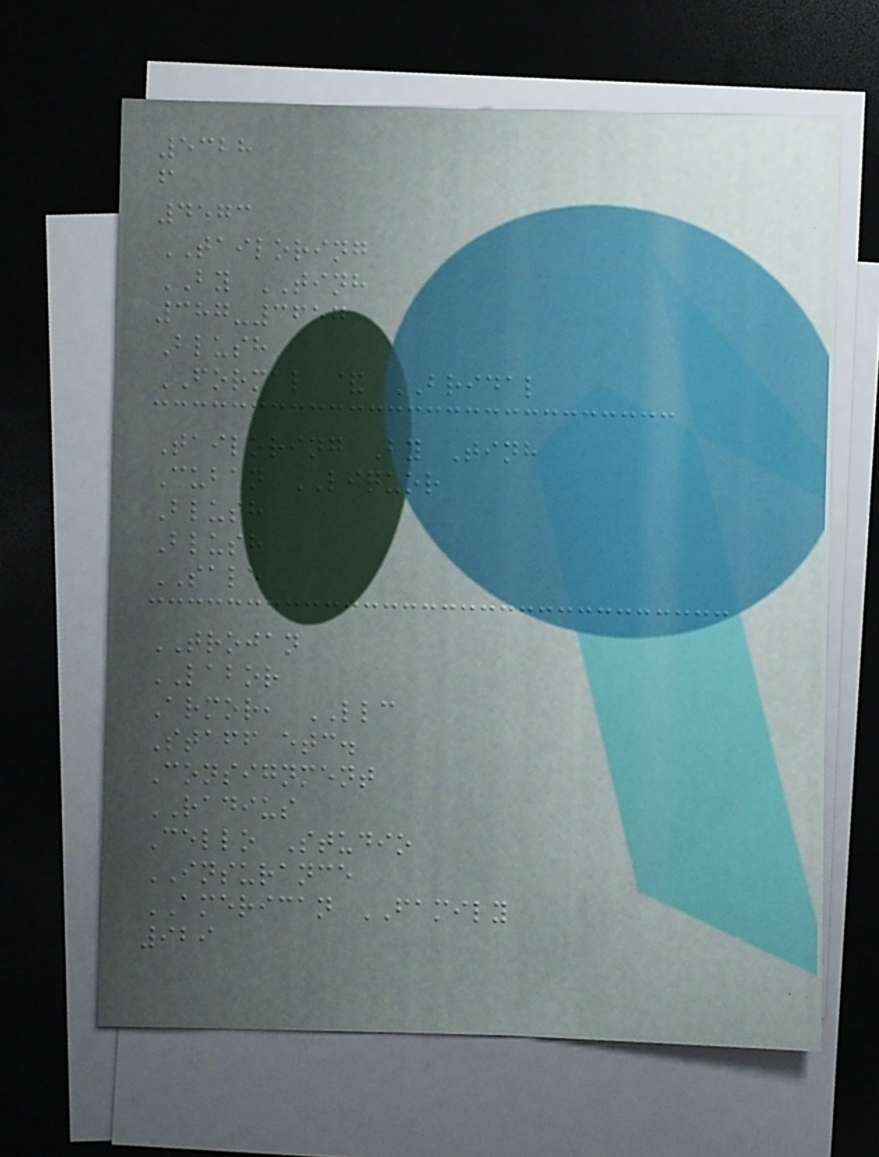5328
f
4573
TAILORING
BY TINH
387-3657
Blush
FORMAL & BRIDAL
Tailoring By Tinh
Cuban LIQUOR
Blush
Blush
SALE
TROJAN
LABOR
Armor, LLC
Staff etc.
Consignment
RADIUS
Cello Studio
INSURANCE
AMERICAN FAMILY
929
